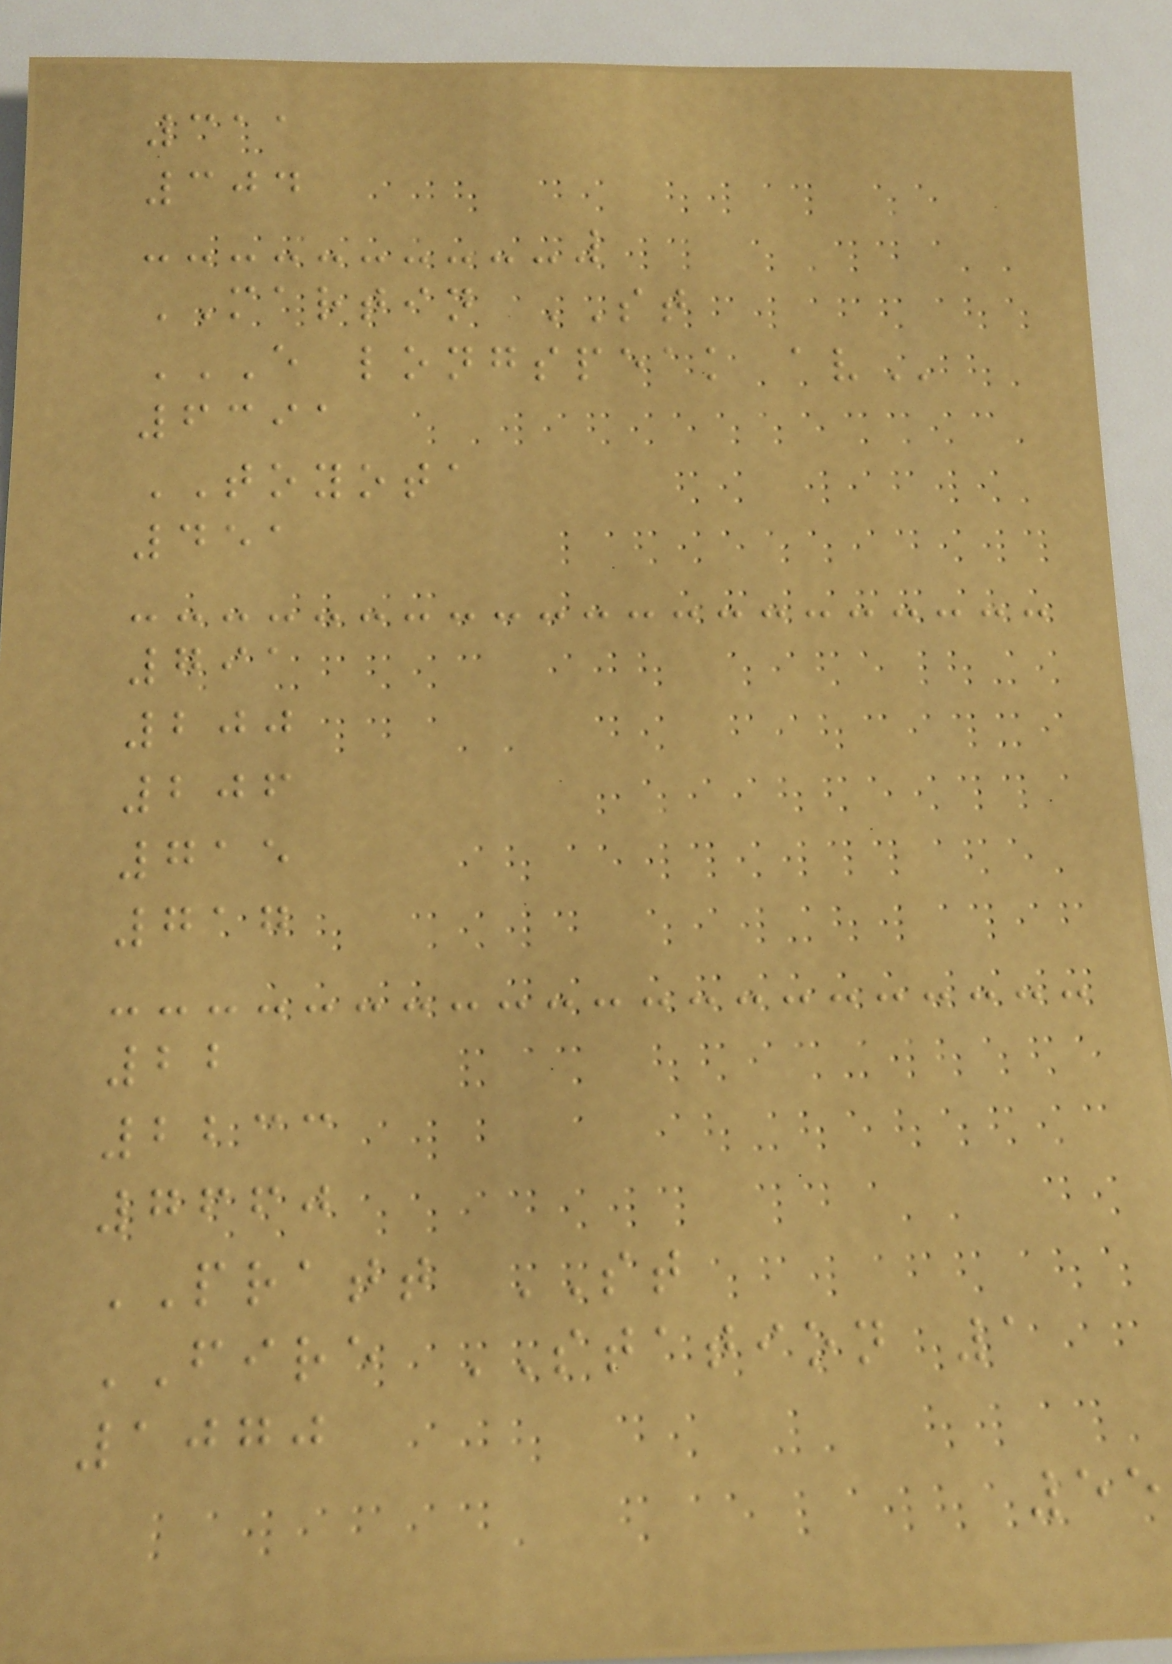311
304
MARTIN ST
E LONGSPEAK AV
6391
TOYOTA
451
791
200
206
715
717
22
2233
7660
PRATT ST
FIRE STATION 1
1070
55
